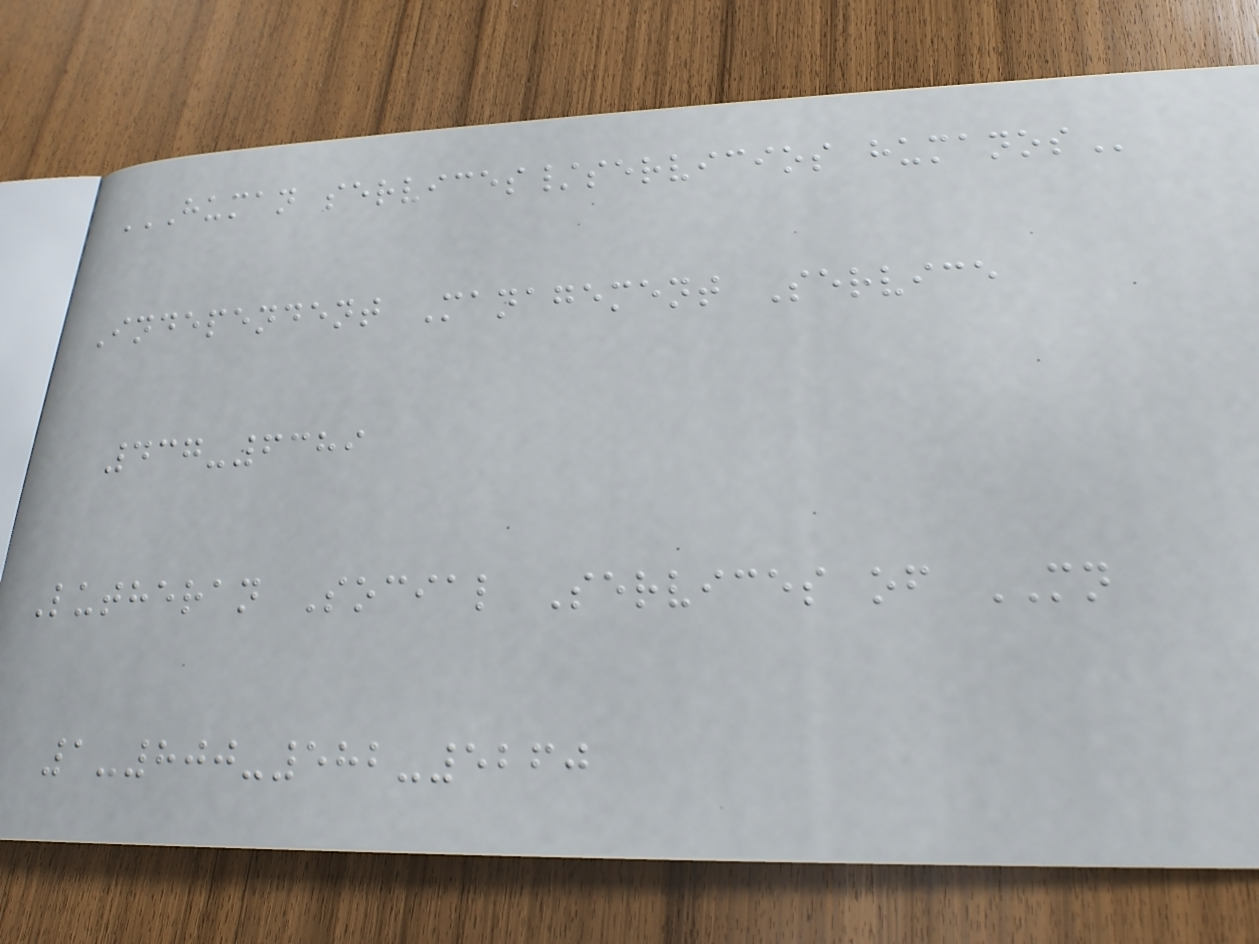HUMAN SERVICES/SERVICIOS HUMANOS
Independent Management Service
437-6389
Lutheran Social Services of MN
1-800-582-5260
